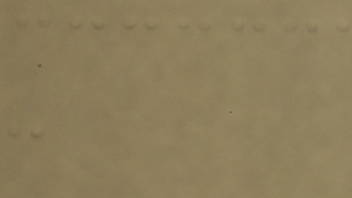-
